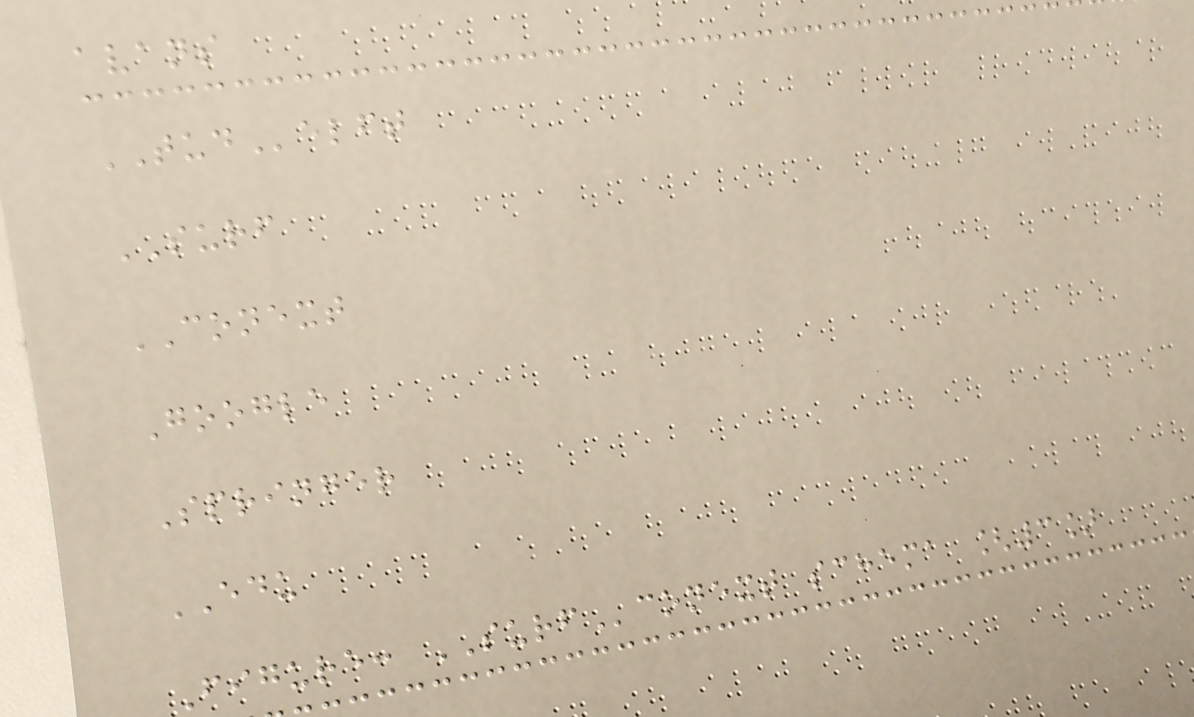avans
TUDelft
SURF
CONEXT
Google
Springer
EDU
Figure: SURFconext schema [3]
